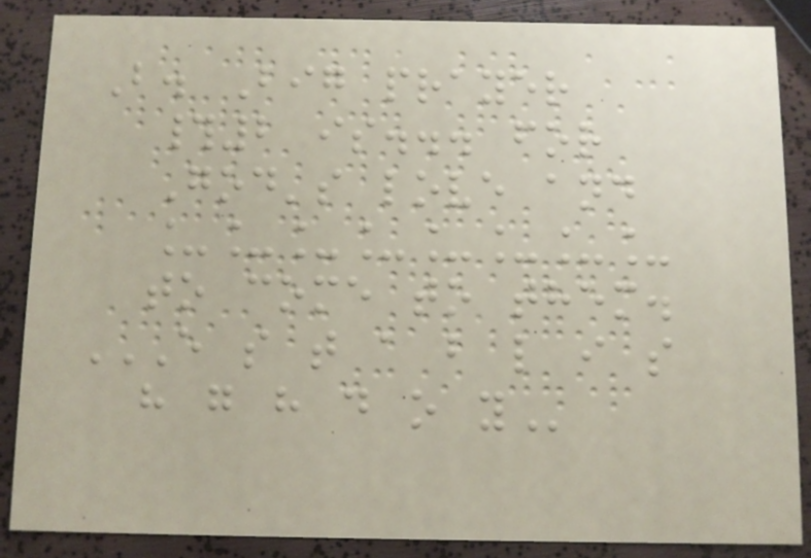B. Big prayer
#2 is... for
God's love and
________
to come to them.
E S T A B L I S
H G H D O Y
